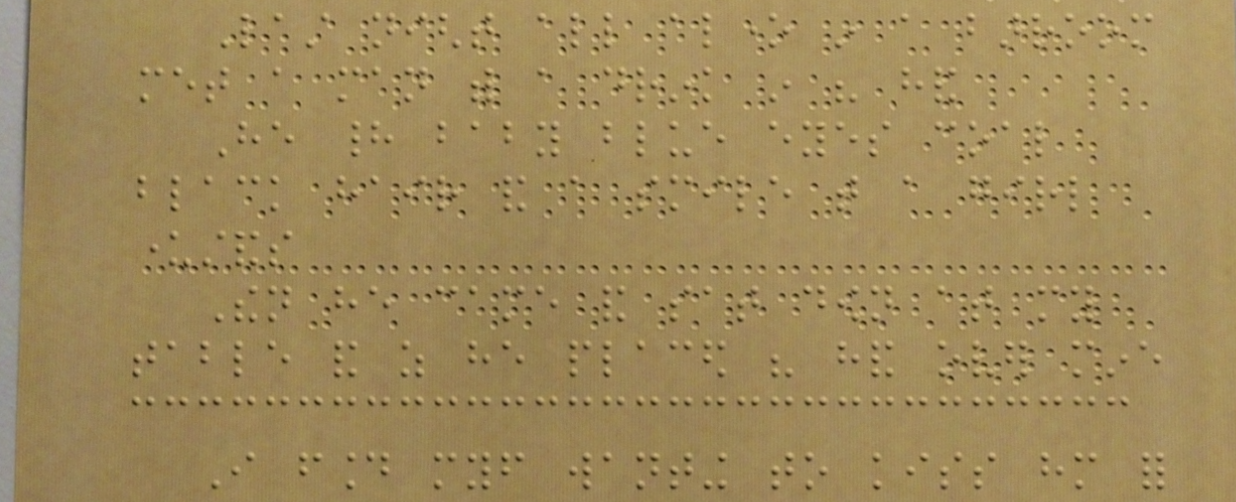Last night all alone in a barroom
met a man with a drink in his hand
He had baby blue eyes coal
black hair and a smile that a girl
understands
Then he came and sat down at my
table and as he placed his hand over mine
I found myself wanting to kiss him for
